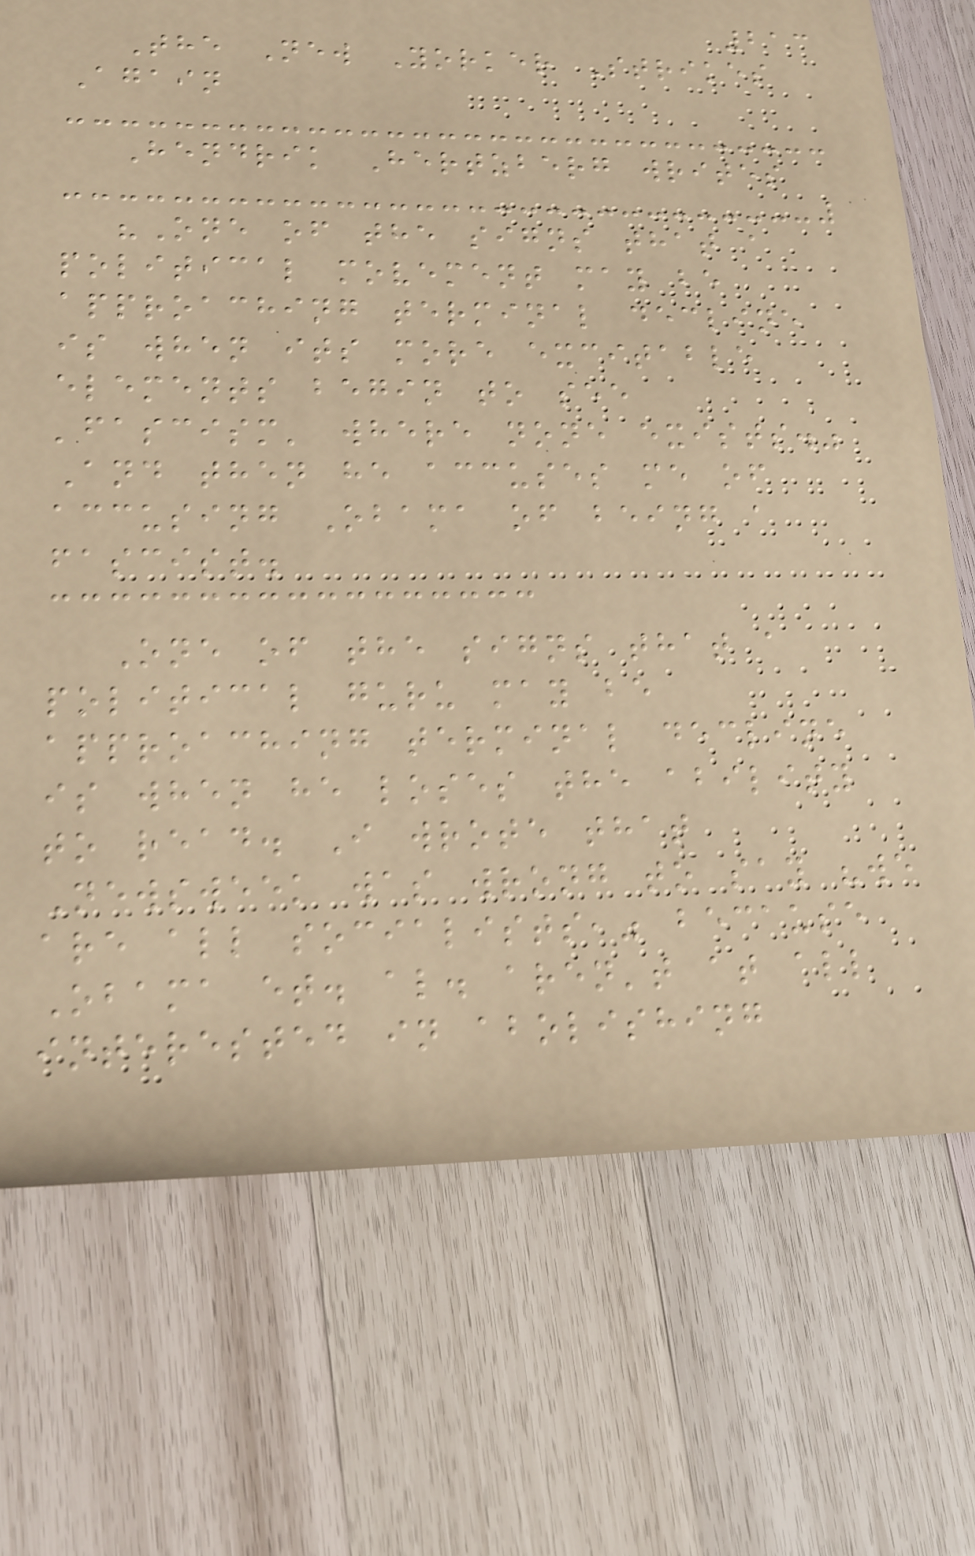213
The New Yorker Strikes
Again
Hendrik Hertzberg writes
"One of the signs that a
political movement may be
approaching terminal decline
is when its more excitable
elements begin to see
'fascism' where none exists."
And then he accuses me of
accusing Obama of being a
fascist.
One of the signs that a
political guru may be
approaching terminal decline
is when he loses the ability
to read. I wrote that
Newsweek was wrong to say "we
are all socialists," because
Obama et. al. aren't at all
interested in abolishing
